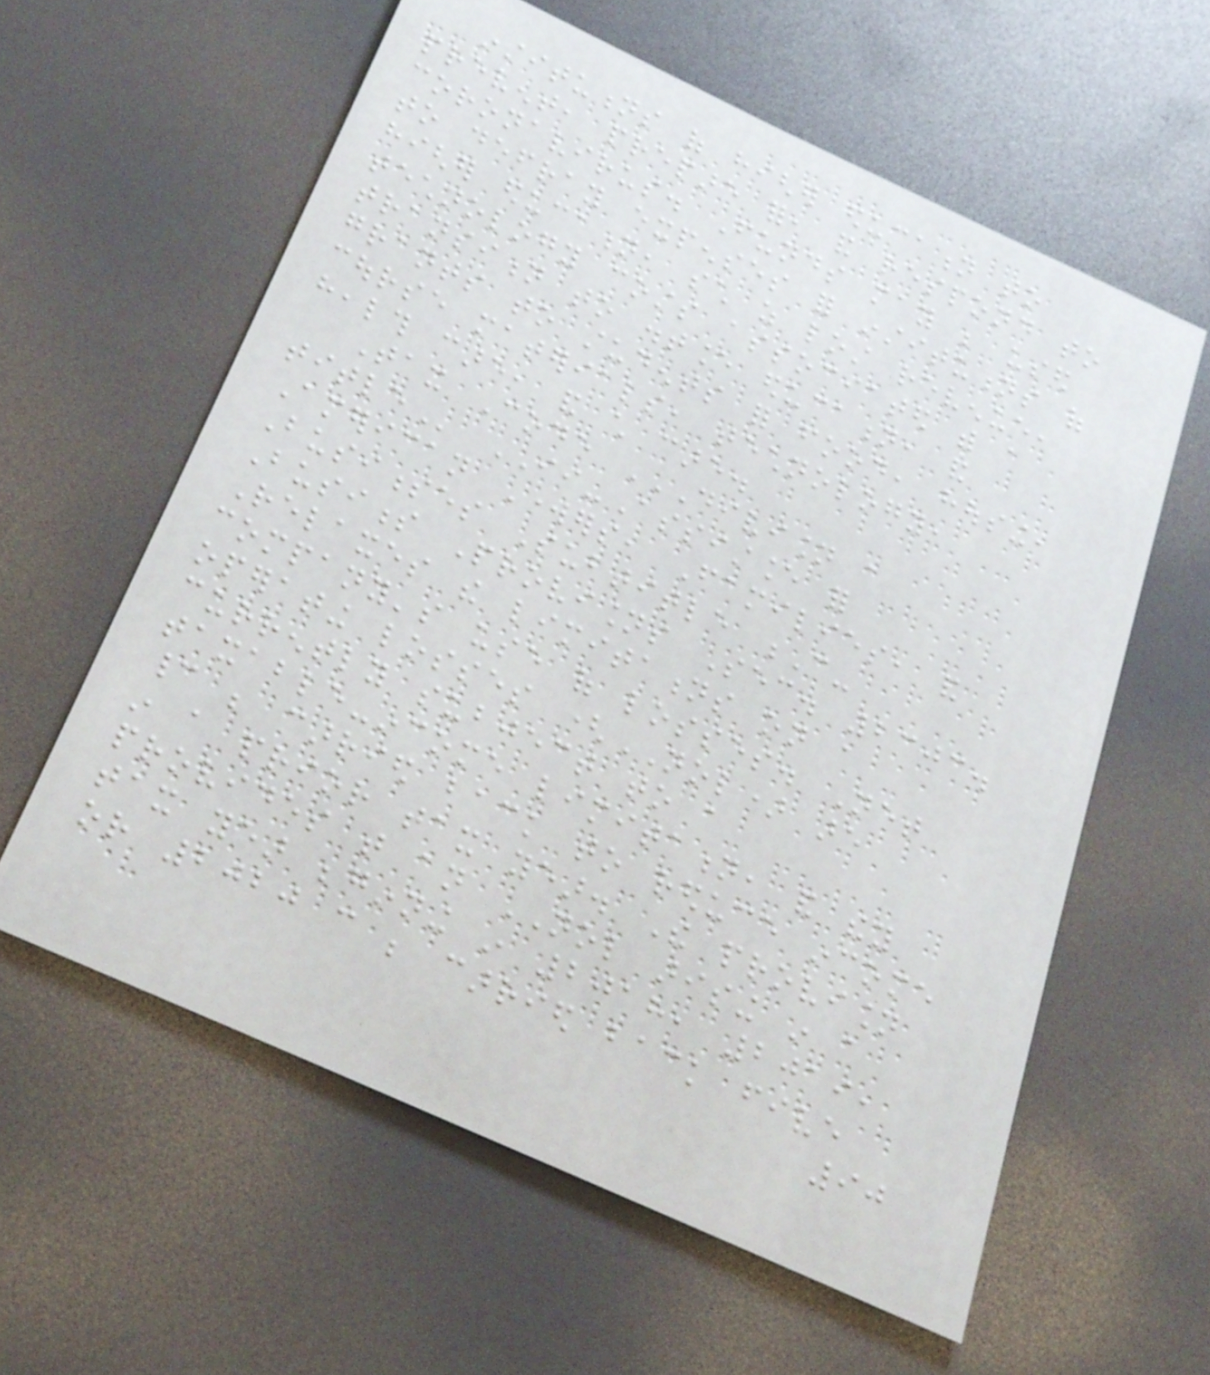institutions of higher education to
prevent, prepare for, and respond to
coronavirus. Funds may be used
to defray expenses for institutions of
higher education, such as lost revenue,
technology costs associated with a
transition to distance education, and
grants to students for food, housing,
course materials, technology,
health care, and child care.
Tax Code DIVISION A
TITLE II-Assistance for
American Workers, Families, and
Businesses Subtitle C-
Business Provisions Sec. 2303.
Relaxes the limitations on a
company's use of losses. Net
operating losses (NOL) are
currently subject to a
taxable-income limitation, and they
cannot be carried back to reduce income
in a prior tax year. The provision
provides that an NOL arising in a
tax year beginning in 2018, 2019,
or 2020 can be carried back five
90
